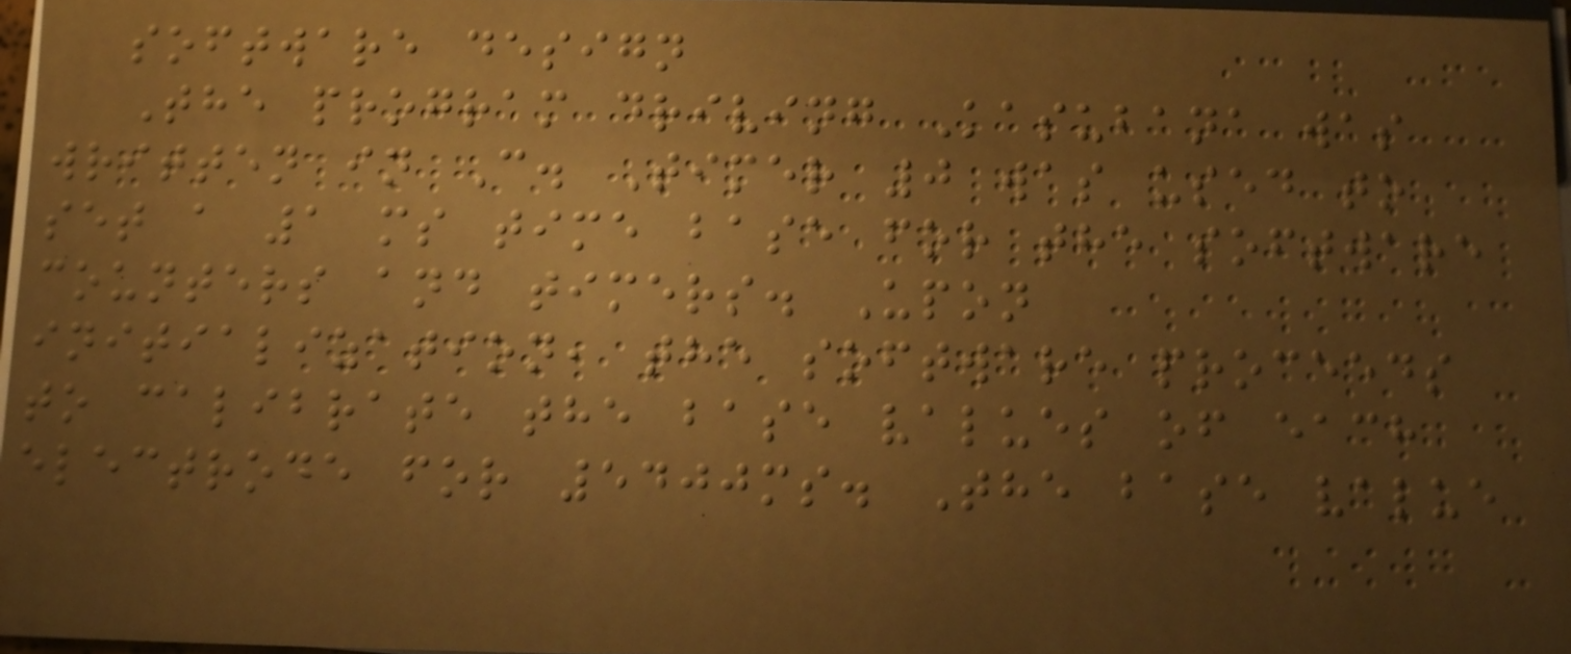software design
The program driving Kasubana was
written in C. Timer 0 was used to
set a 1 ms time base for the software
counters and timers. Upon
initialization, the software proceeds
to calibrate the base values of each
electrode for 5400ms. The base value
